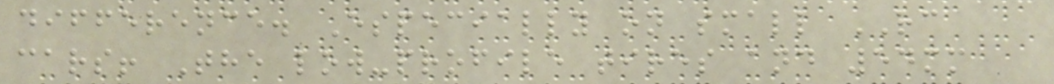difference. Especially on small RC
cars! The low-profile tires and 54mm
